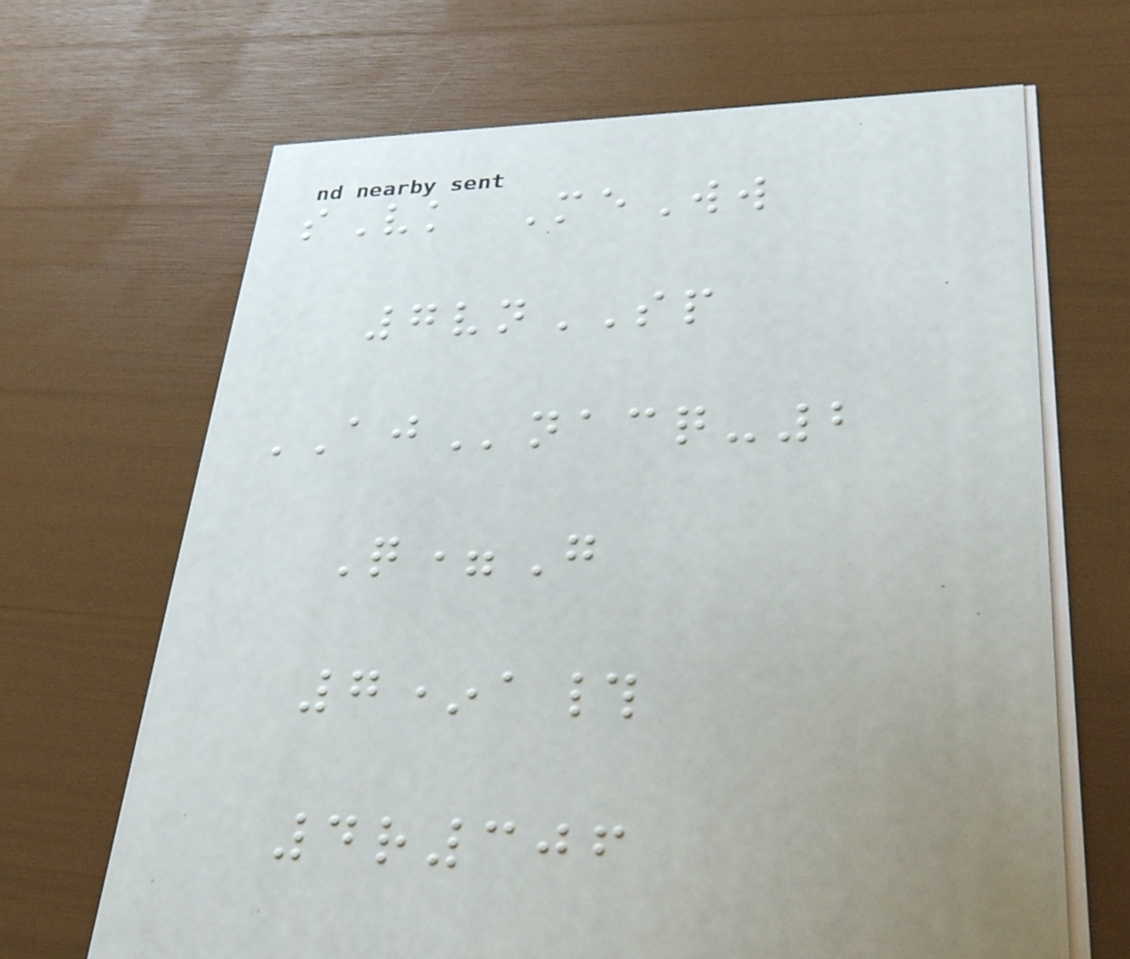sVk MeWw
7vnSP
AJnacq-2
Q=G
7*a#
4r306
